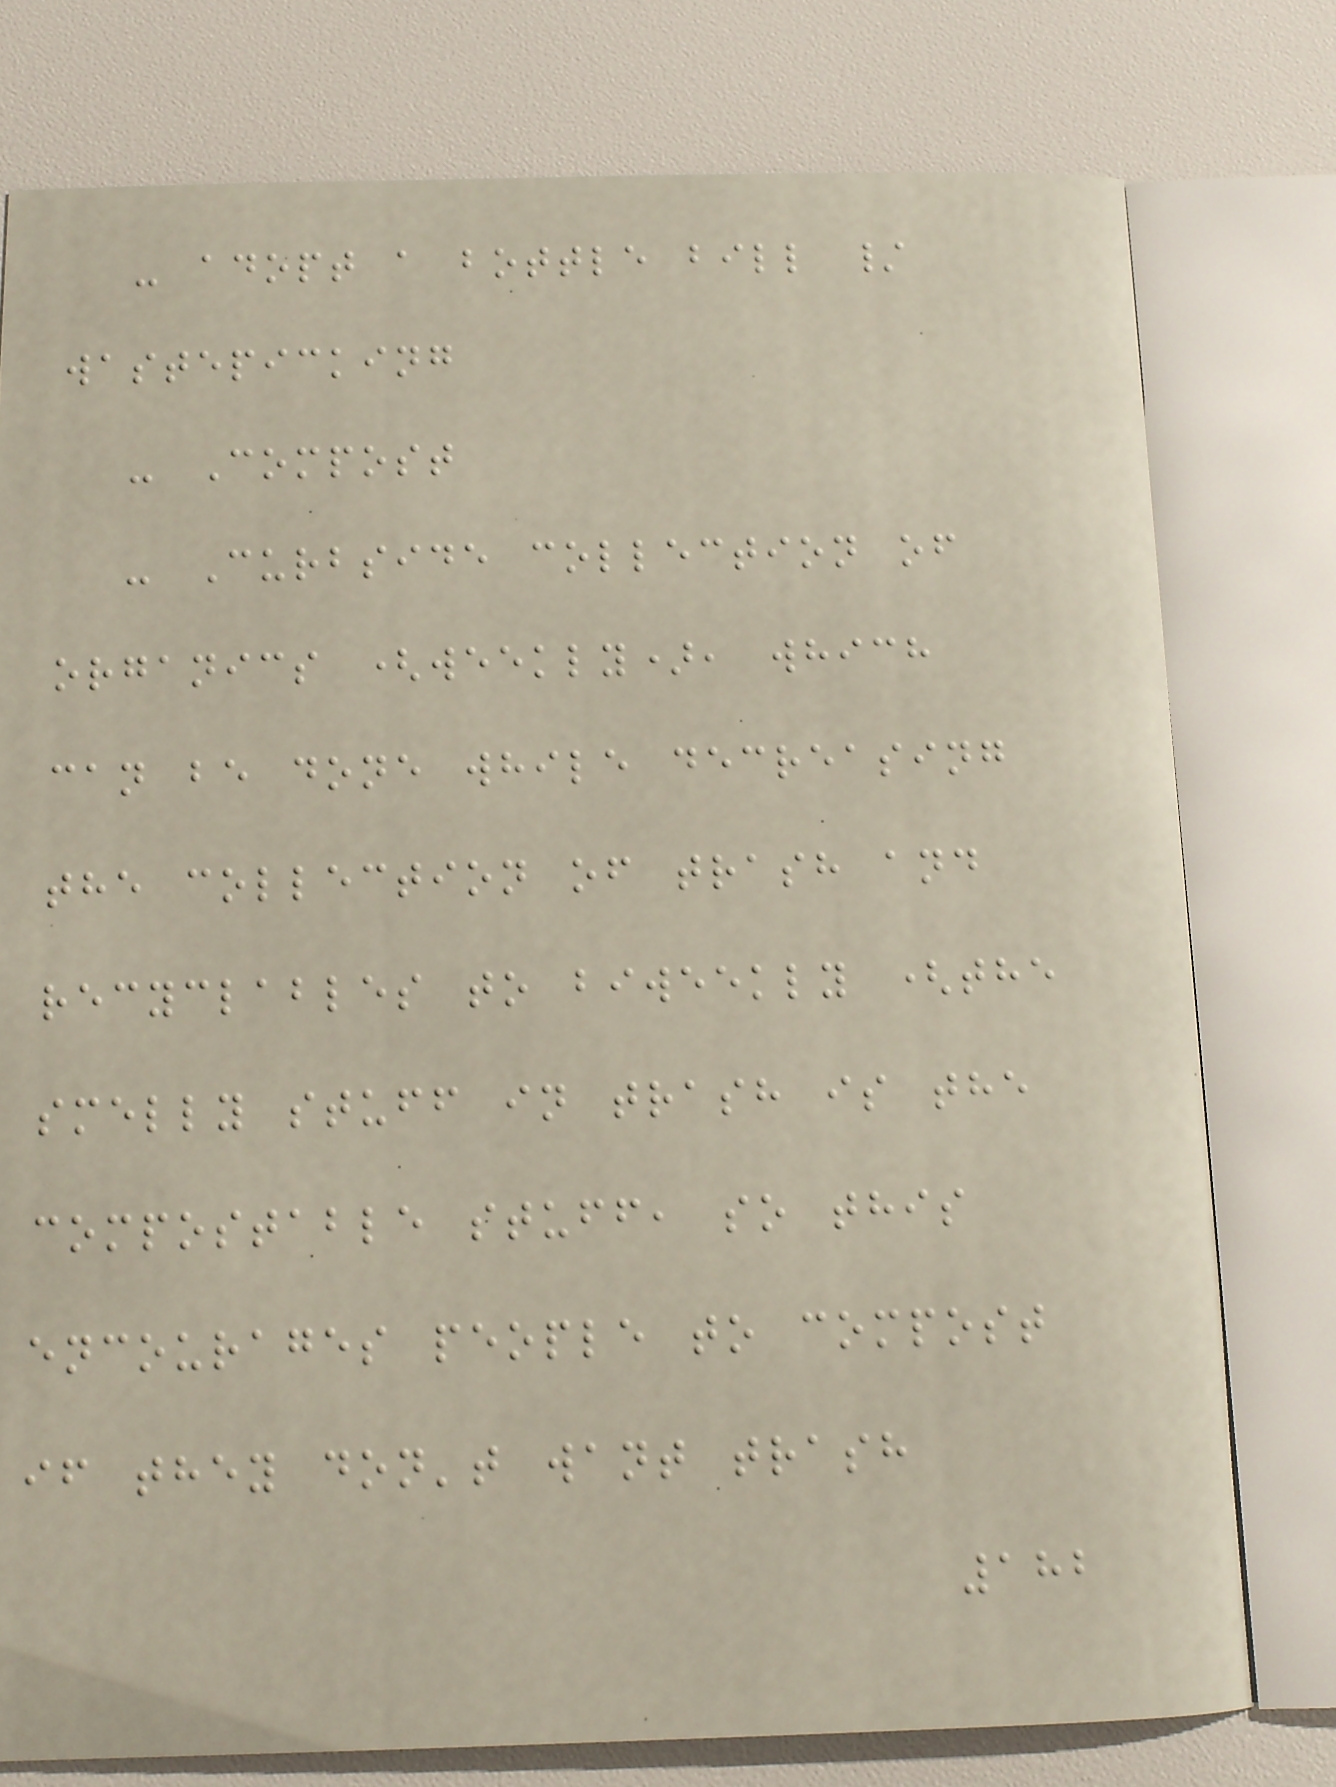- adopt a bottle bill /
wastepicking
- Compost
- Curbside collection of
organics (weekly), which
can be done while decreasing
the collection of trash and
recyclables to biweekly (the
smelly stuff in trash is the
compostable stuff, so this
encourages people to compost
if they don't want trash
182
